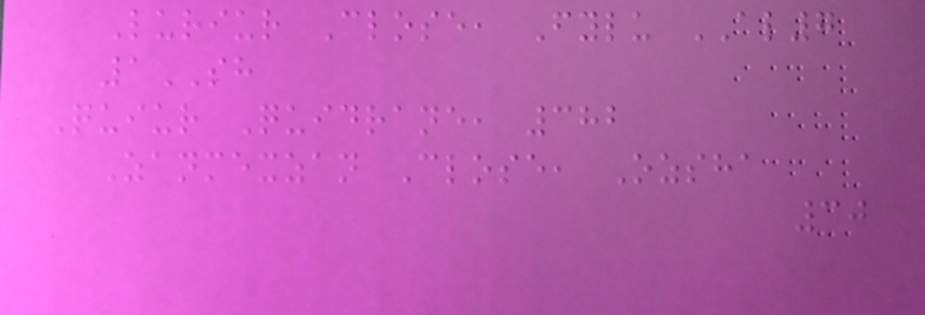Luriur Close, Fylu AL7
1SH
Quiur Quidrane, 382
Zanmexzan Close, Ozsha
30
